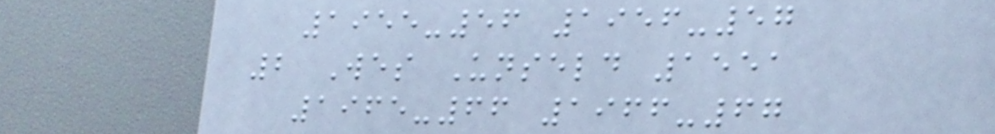1955-56 1956-57
2 Wes Unseld 1551
1965-66 1966-67
